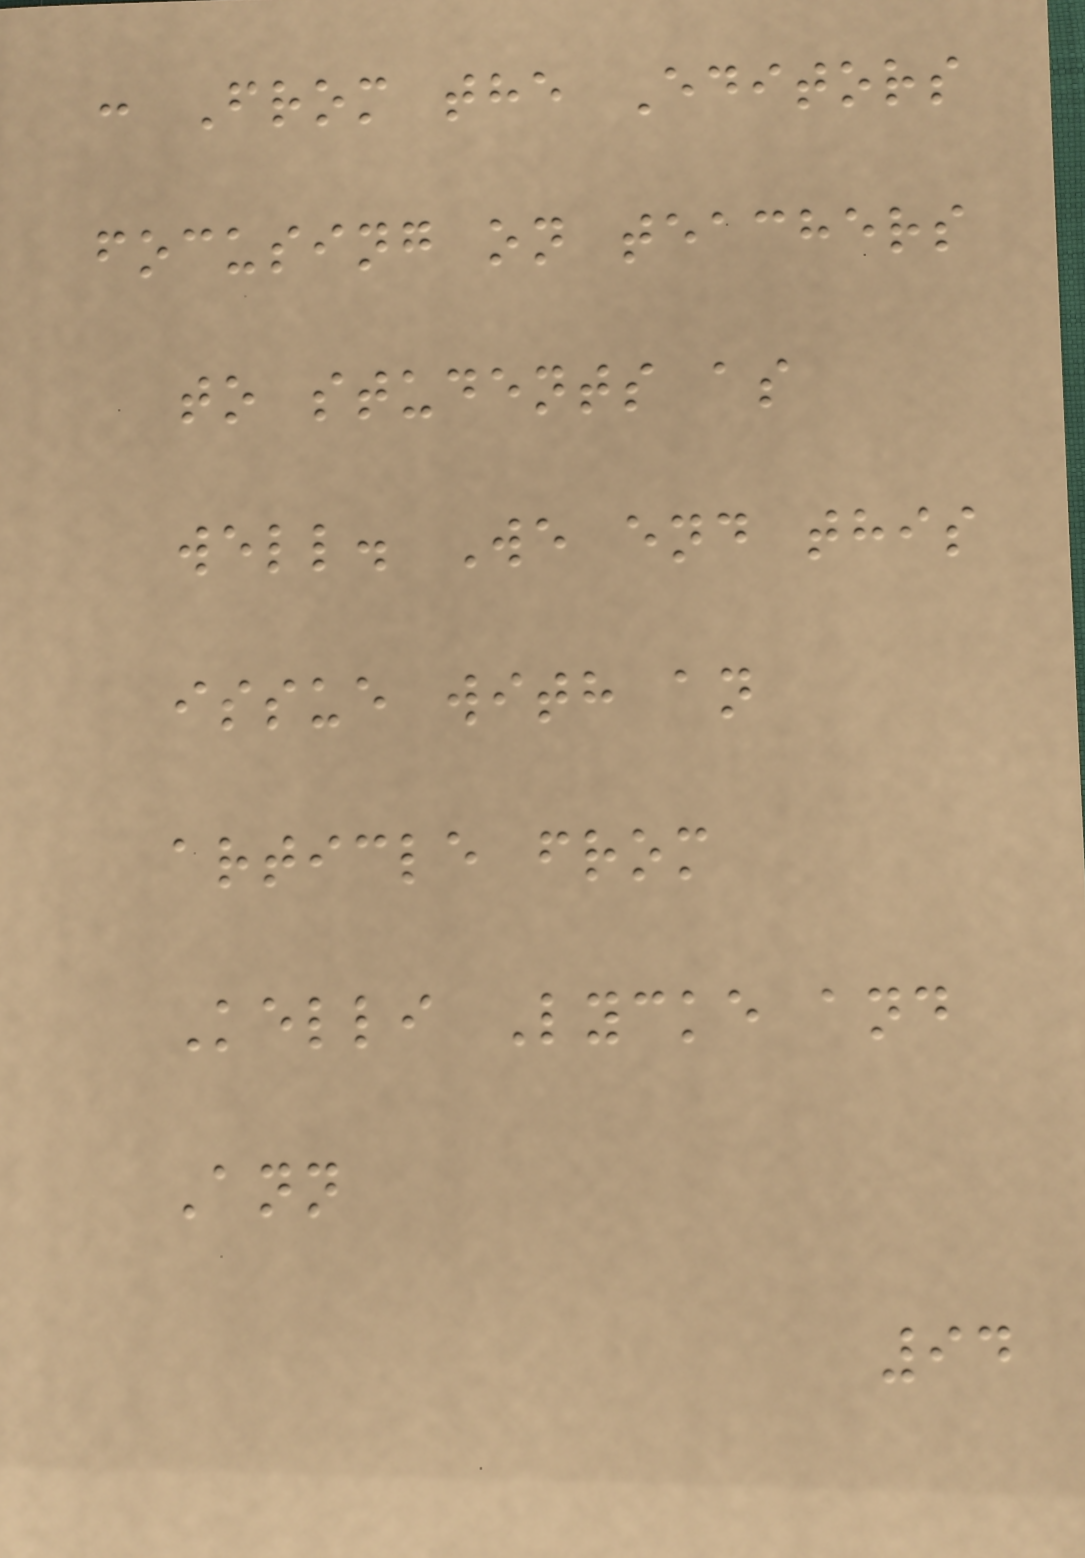: From the Editors
focusing on teachers
to students as
well. We end this
issue with an
article from
Kelli Lycke and
Ann
94
